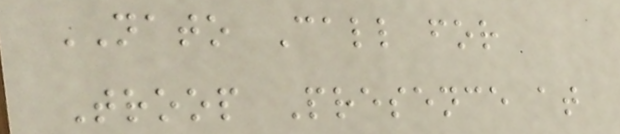NATO Call for
Troop Presence at
